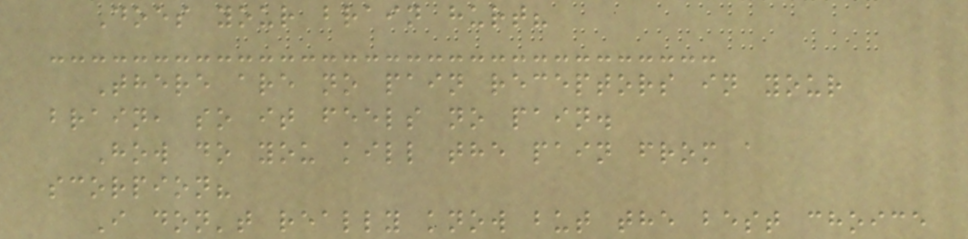Does your brain hurt?
There are no pain receptors in your
brain, so it feels no pain.
How do you kill the pain from a
scorpion?
I don't really know but the best choice
